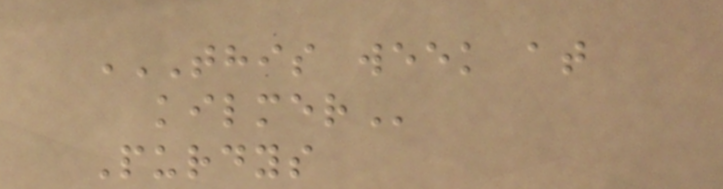THIS WEEK AT
KILMER
Purdys
